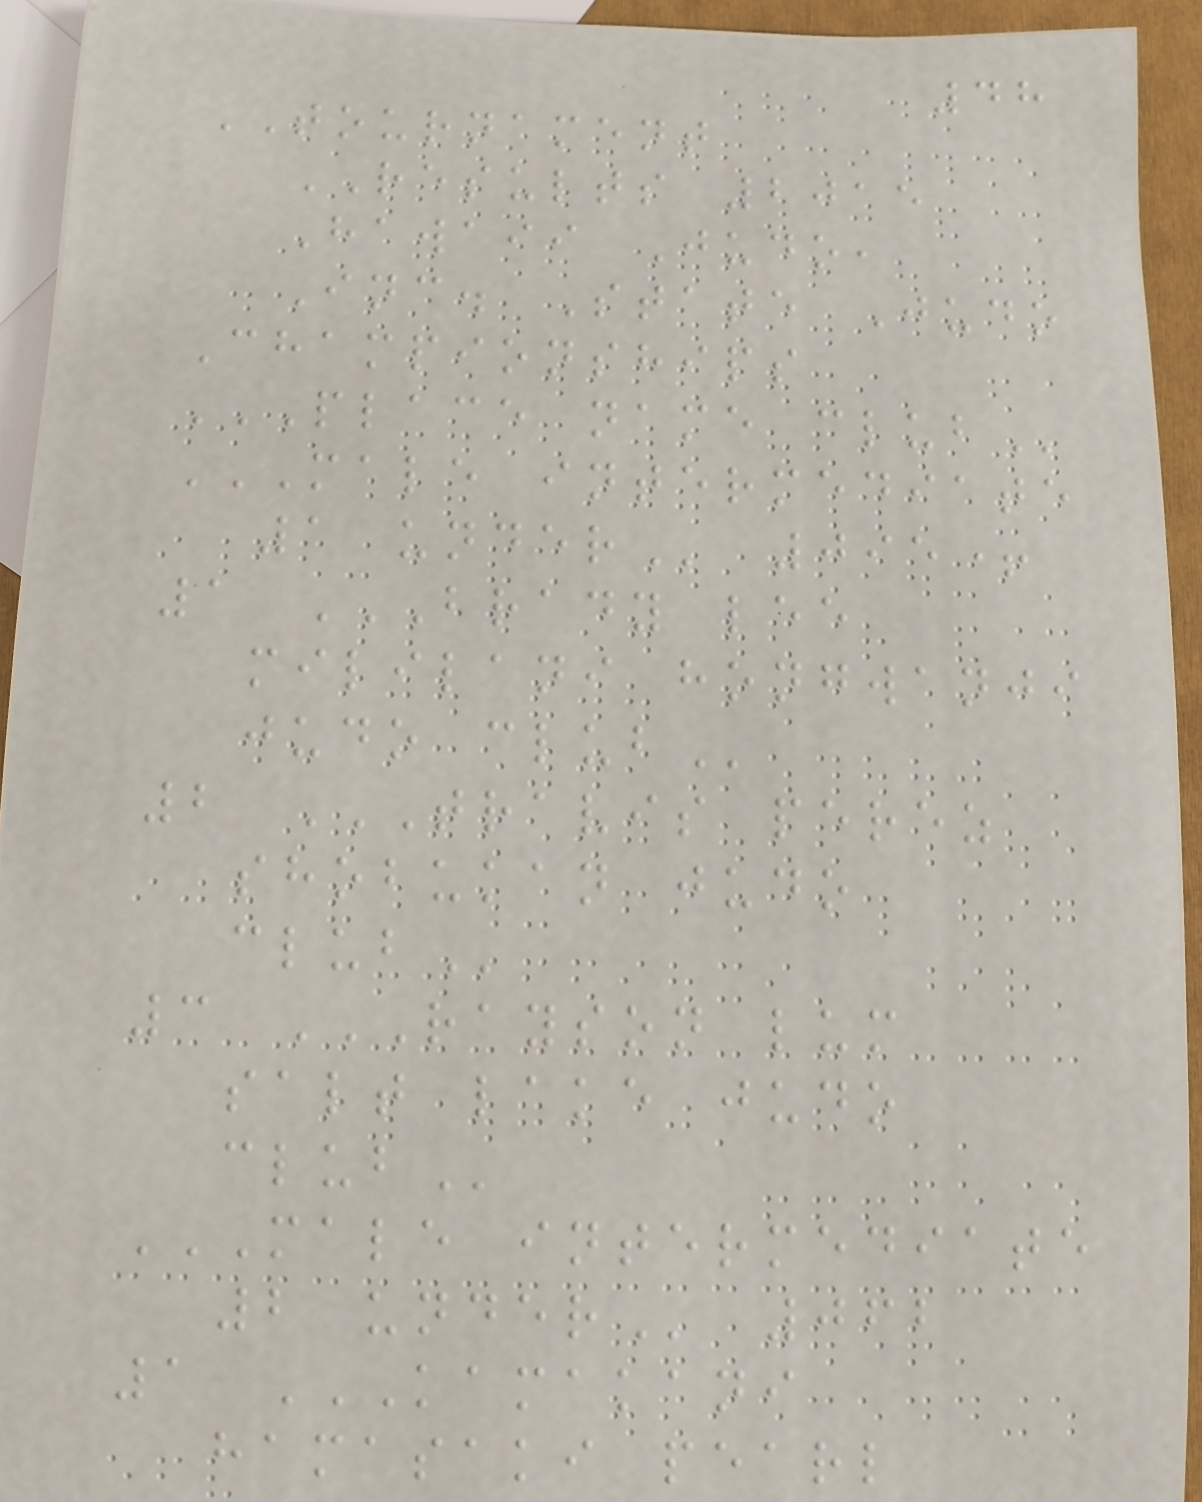48
TOURNAMENT
RESULTS 2015
Hawaii Judo,
Inc. State Judo
Championships
PLACE NAME CLUB
MALE INTERMEDIATE
1 UNDER 095+
1 BRADY LEE
MILILANI HONGWANJI
JUDO CLUB
2 TRAVIS PEREZ
SHOBUKAN JUDO
CLUB
3 RAYSON LUM
SALT LAKE JUDO
CLUB
MALE INTERMEDIATE
2 UNDER 062
1 KAMAKANI
HAMASAKI PEARL
